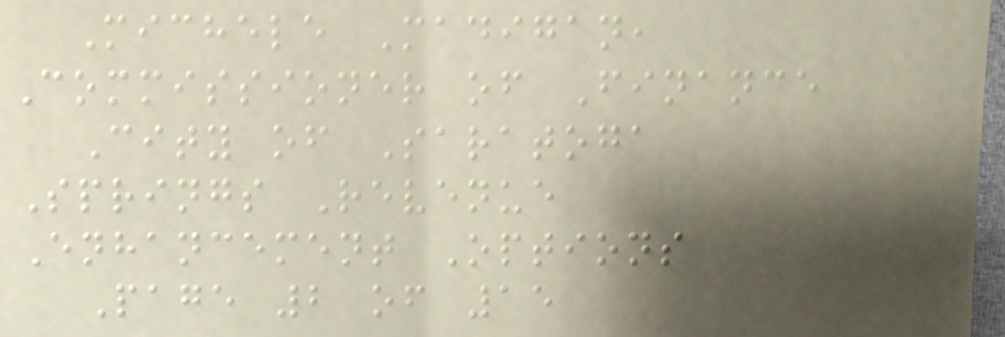Michele Madigan,
Commissioner of Finance
City of Saratoga
Springs Revenue
Enhancement Options
Page 2 of 15
